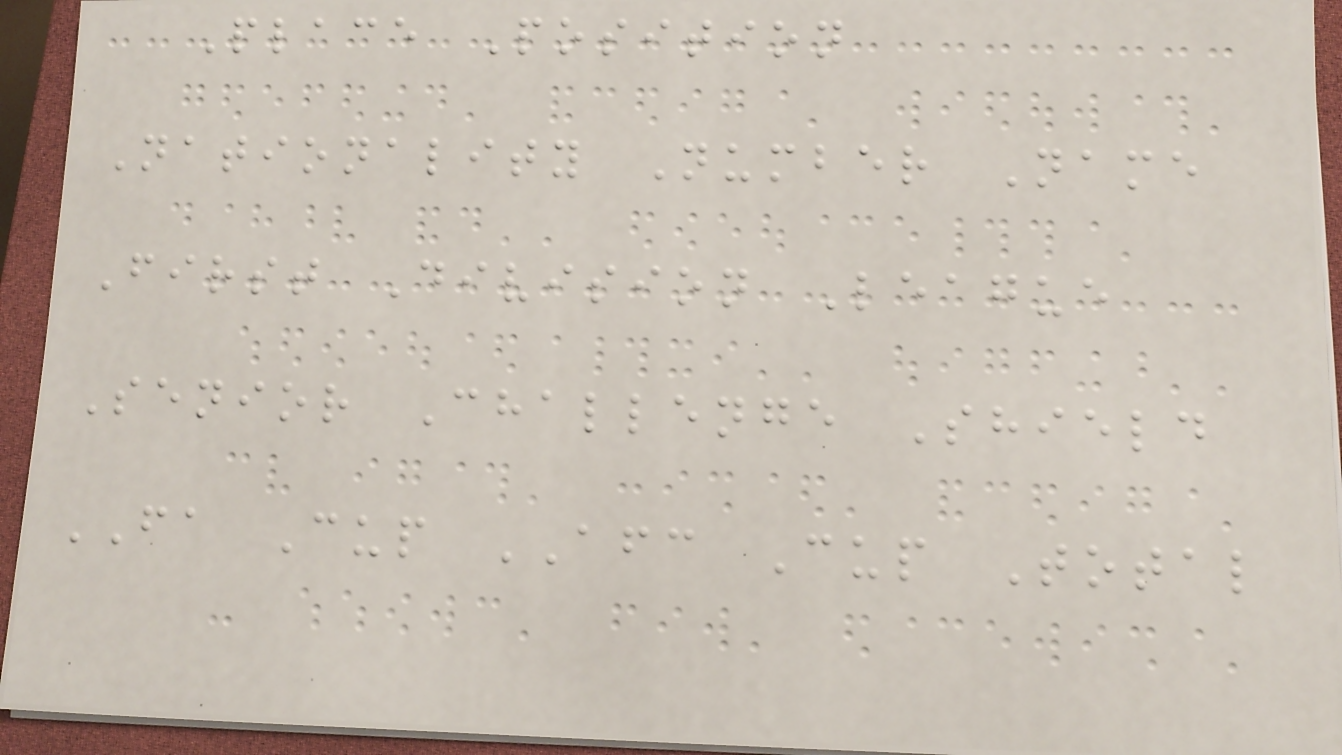Place Position
Nationality Number Name
First Division League
Senior Challenge Shield
FA Cup AFC Cup Total
